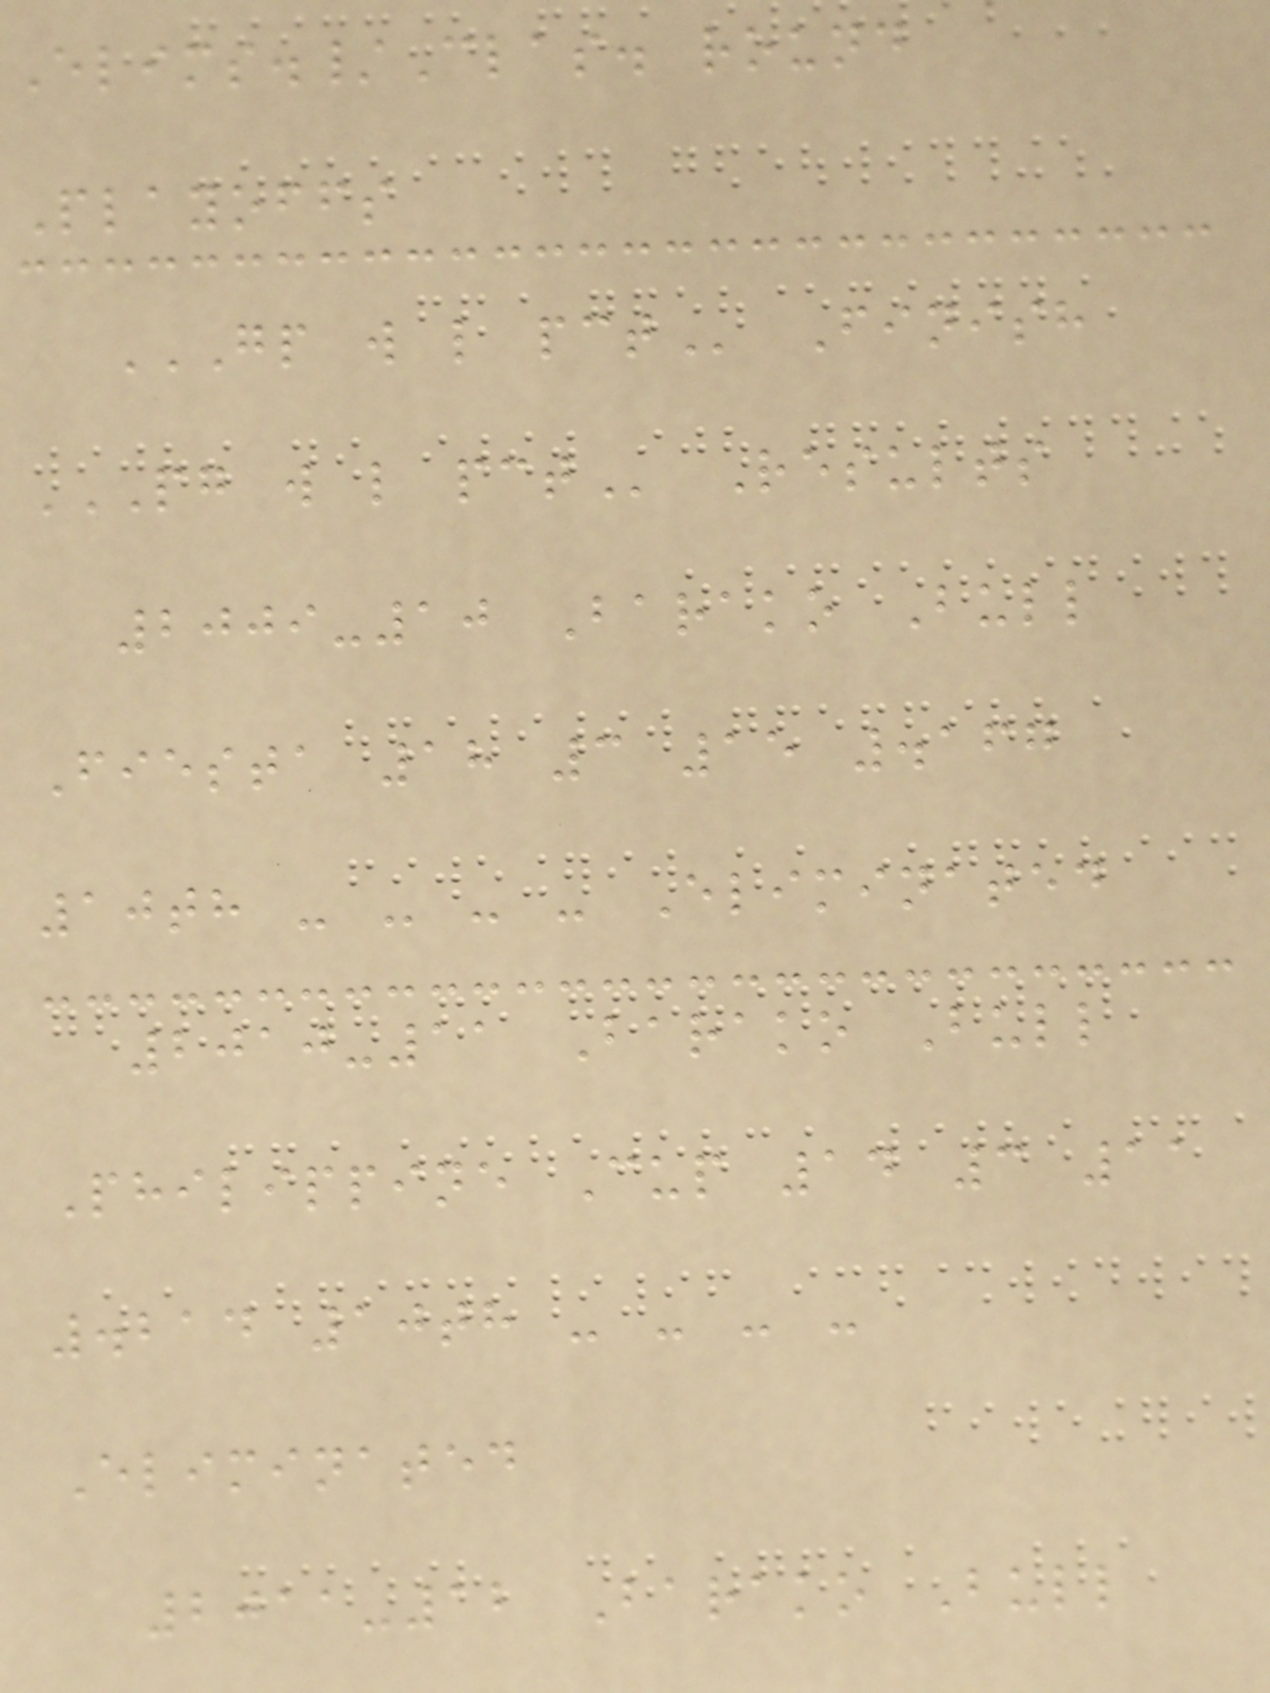Elims./Clas. round
Playoffs
GP W L PCT Finish
PG W L PCT Results
2009-10 Barako Bull
Fiesta 18 3 15 .167
10th - - - - Eliminated
2010-11 Barako Bull
Philippine Cup 14 3 11
.214 10th - - - -
Eliminated
2011-12 Barako Bull
